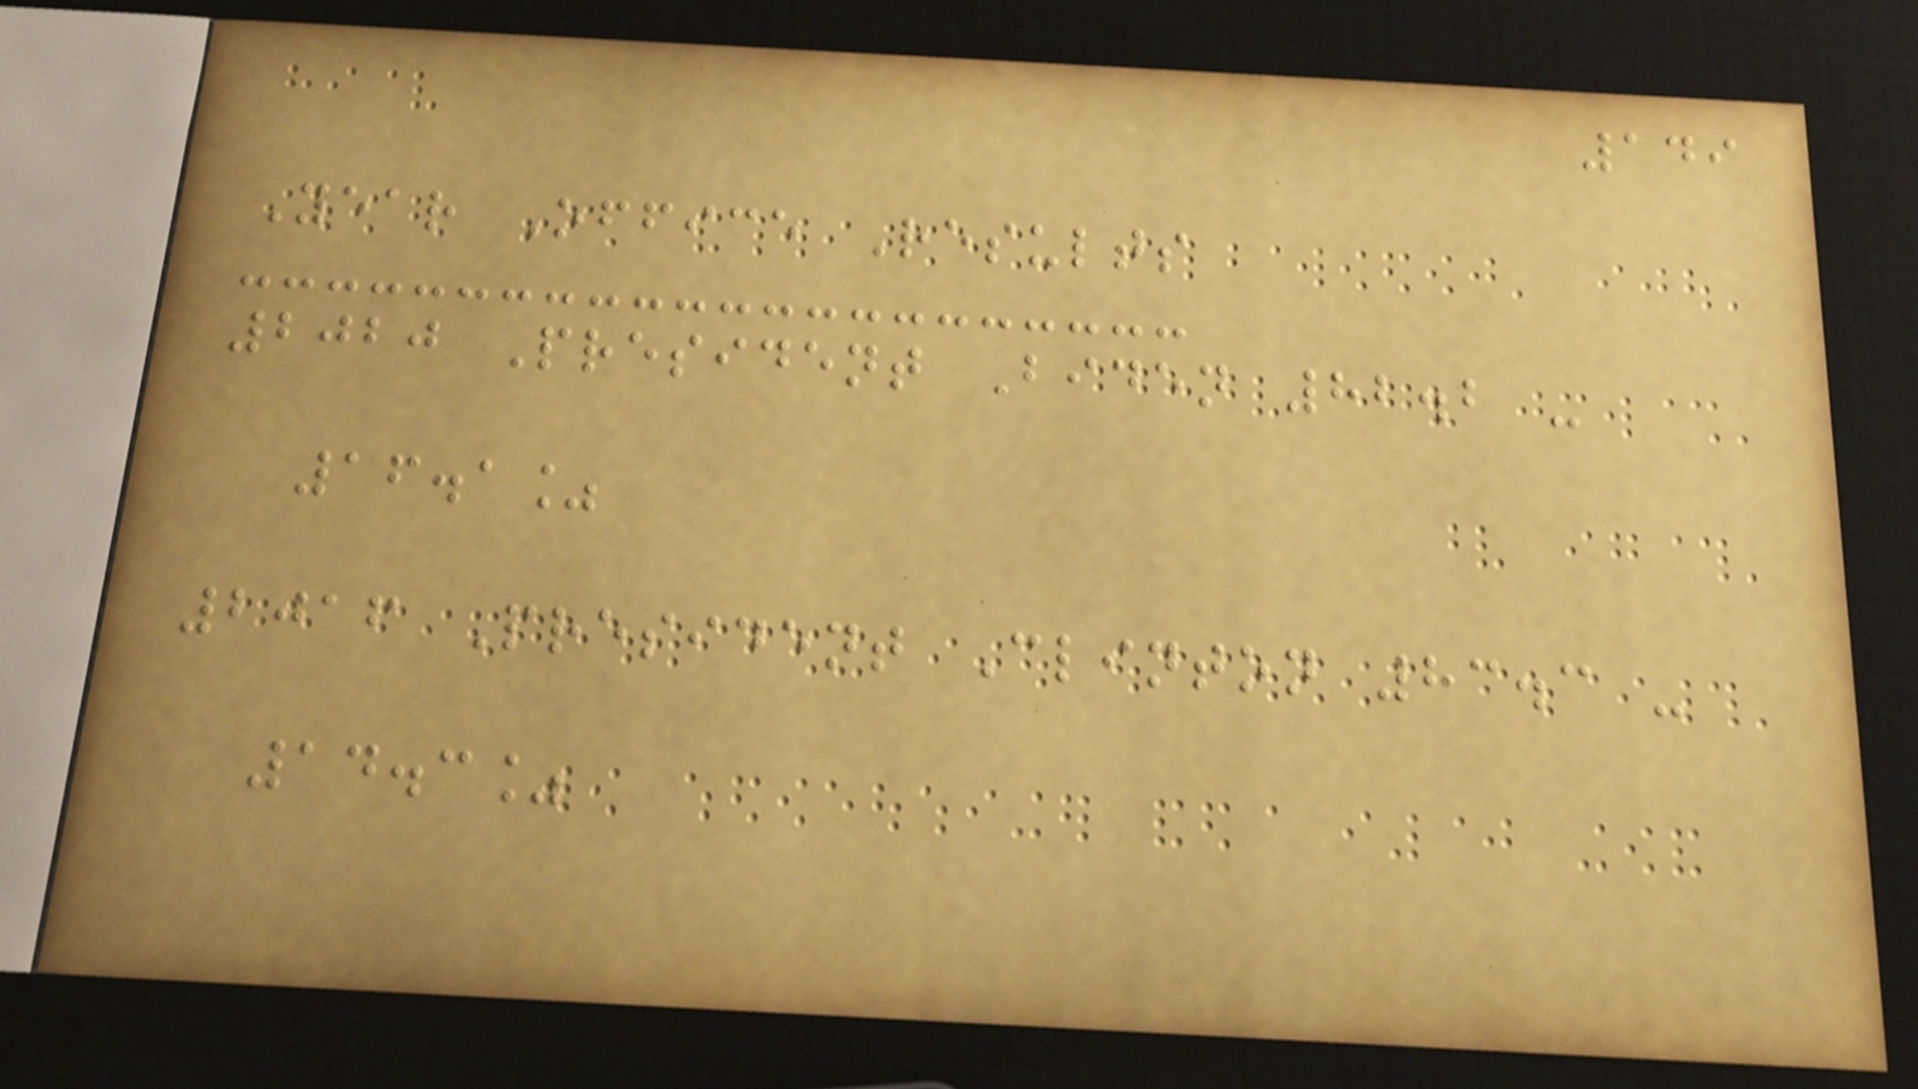149
Year Office Results
2020 President Biden 82.2 -
16.1%
2016 President Clinton 83.3 -
14.3%
